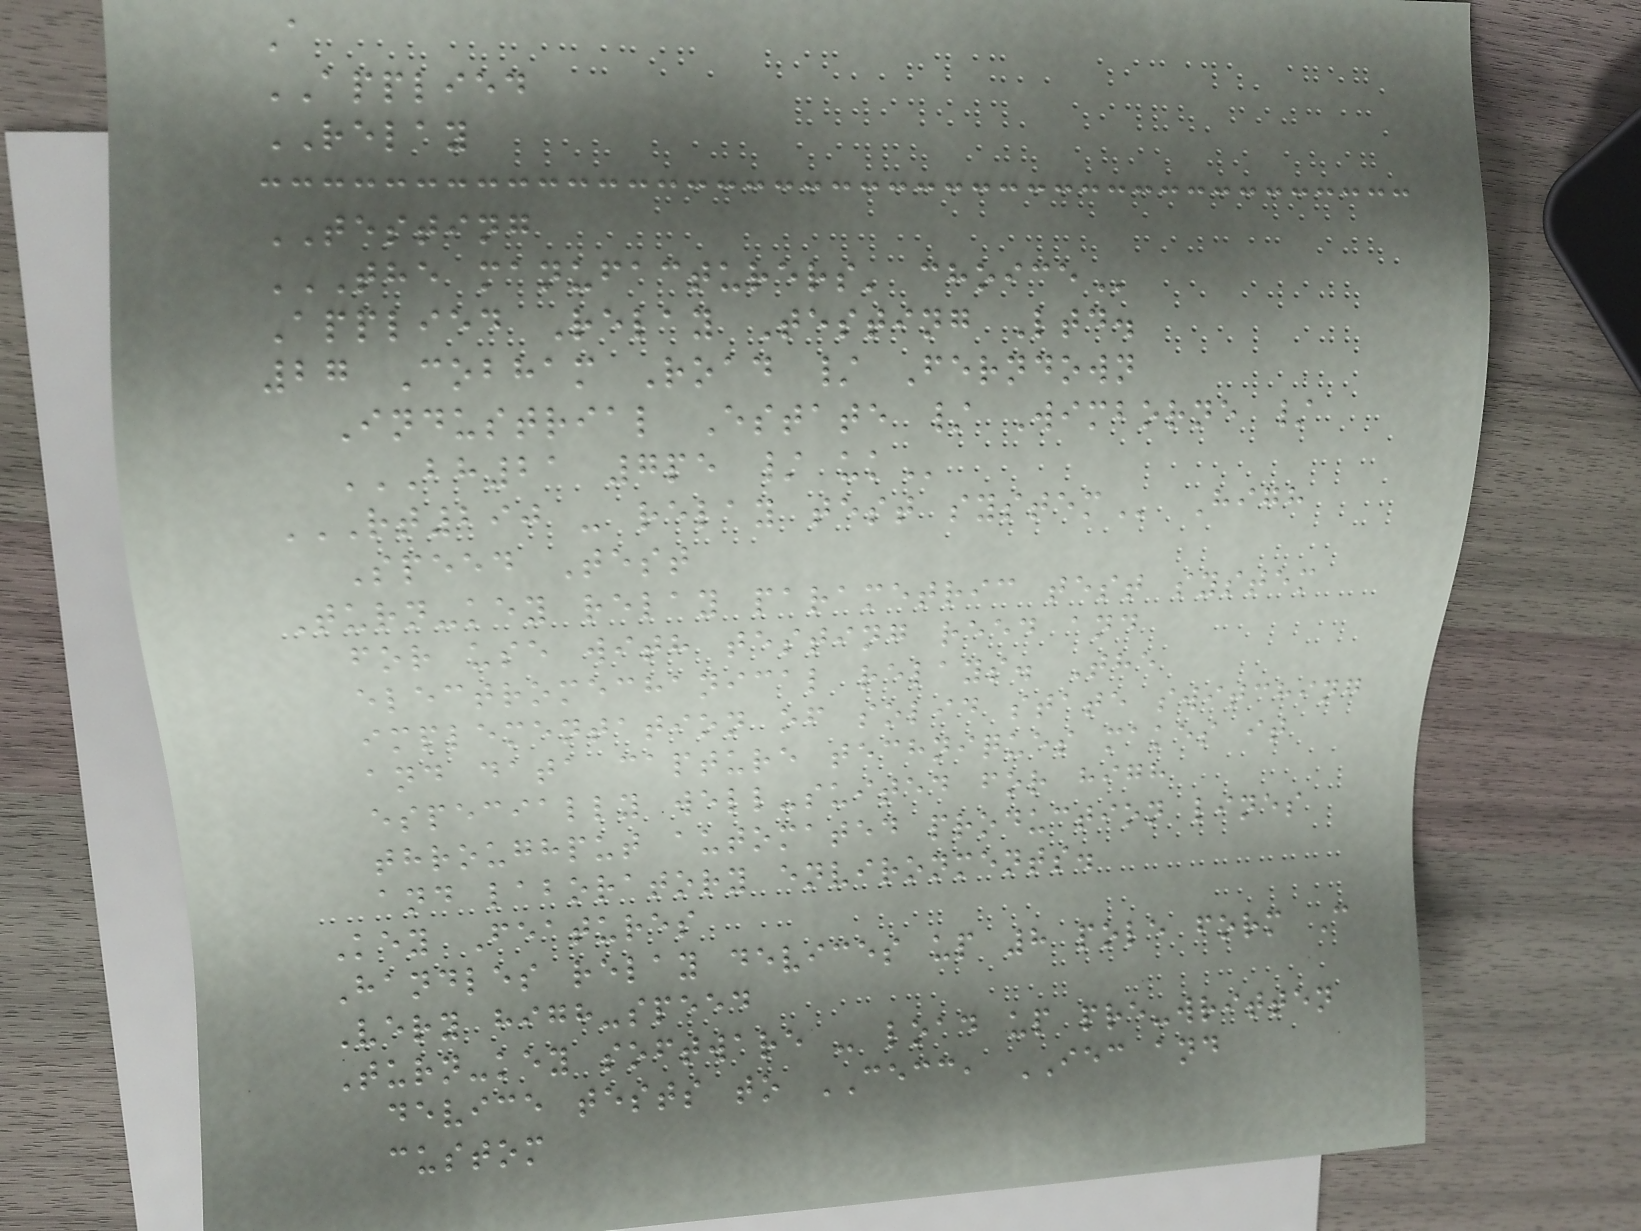A
APPLIED
RELAY
TESTING
THE MANUFACTURERS' CHOICE
Applied Relay Testing Ltd.
27 Cobham Road / Ferndown
Industrial Estate / Wimborne /
BH21 7PE / UK
RT290 - RELAY TEST SYSTEM High
Speed Test
Turn-key relay parametric test system
for use with testing reed and
electromechanical relays. The
implementation of solid state switching
and data capture techniques makes it
especially well-suited for high
throughput automated production lines
and laboratory environments.
Key Features
Handles relay devices up 8 pole form C
Very high-speed
Turn-key software - load up pre-written
device tests to CECC, IEC and
custom
